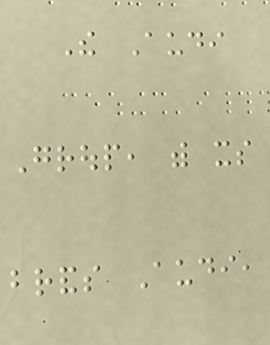The Audi
Group, with its
brands Audi,
